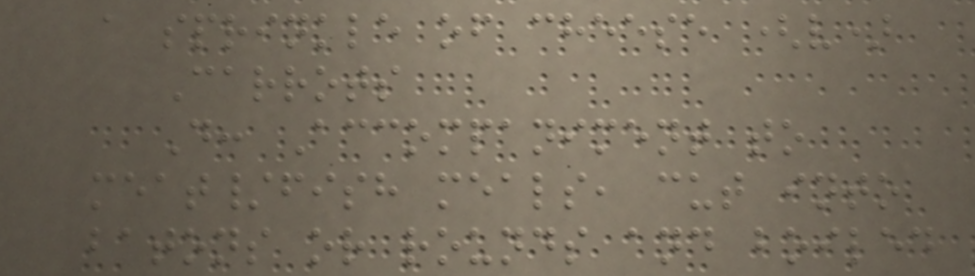a sprinkle of cheese (v)
Carrots
D: Accompaniment to
meat/fish meals, cut into
batons or rounds and boiled
